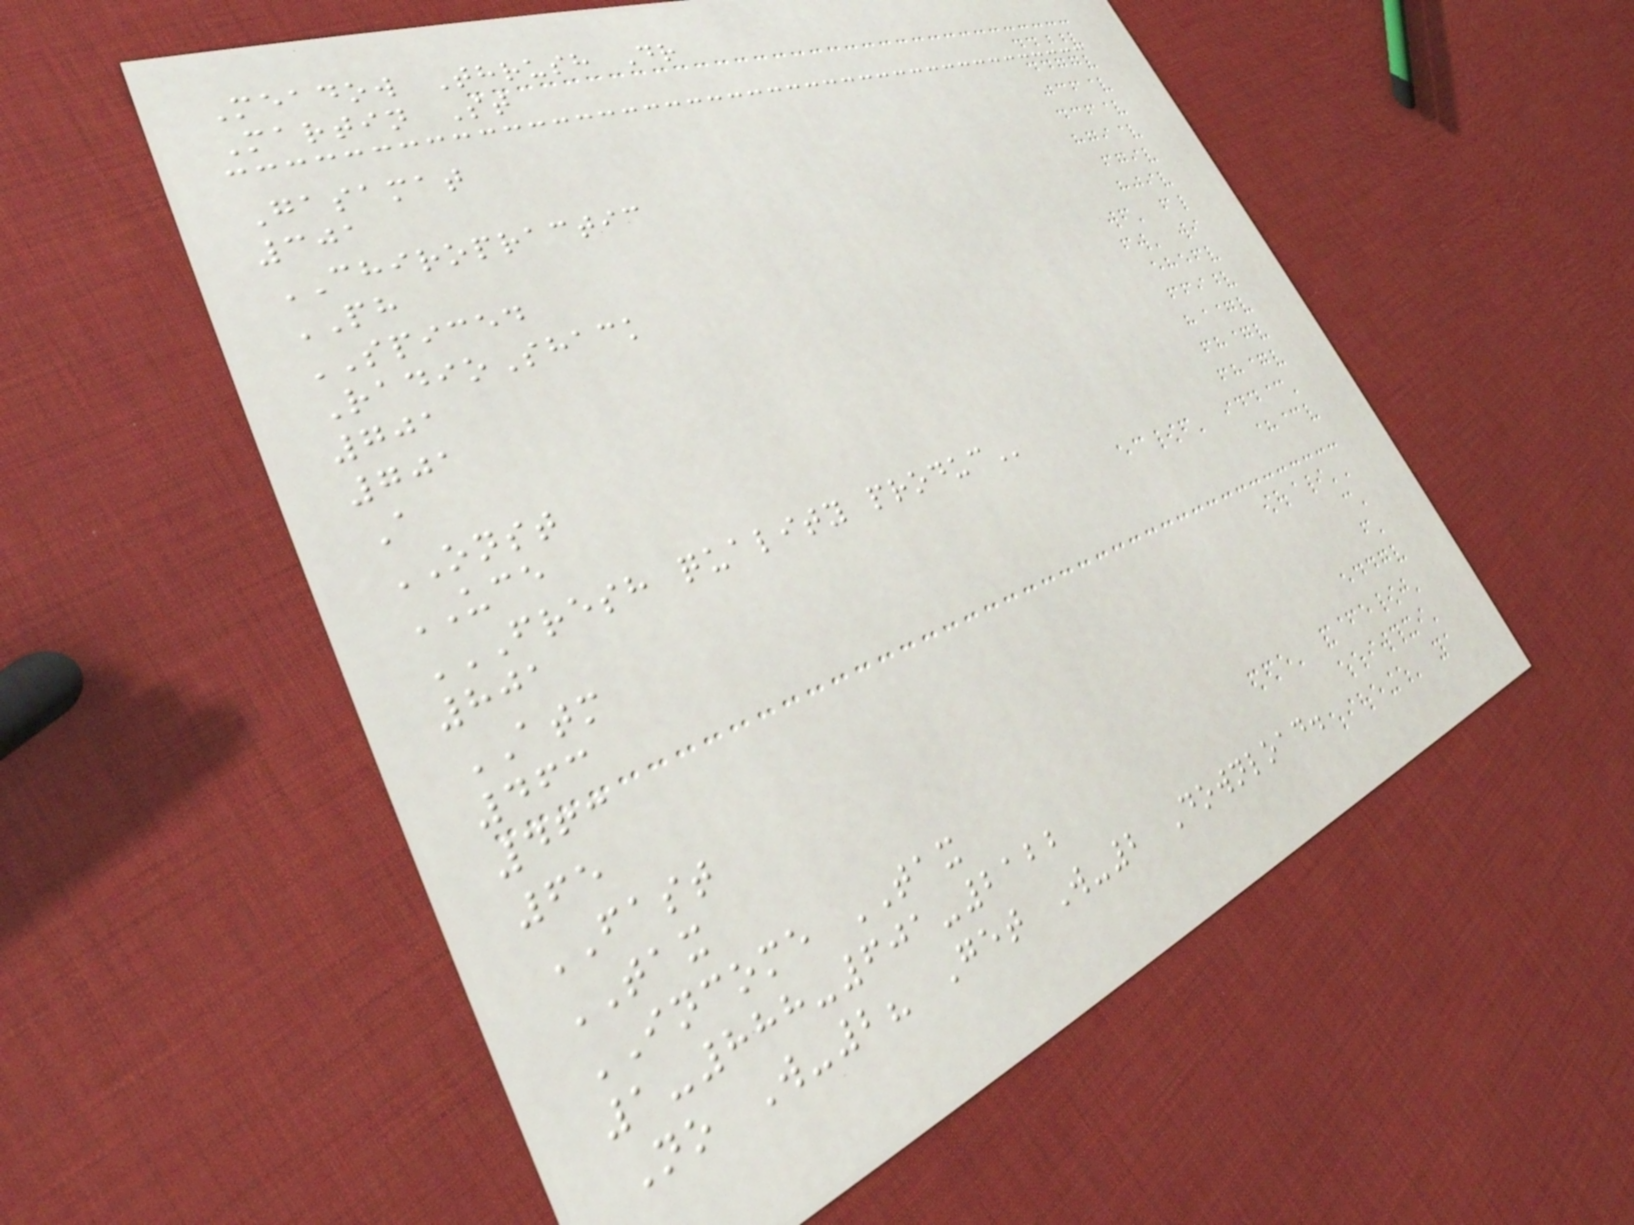Meadow Thrush Dr
Martin St
Gasamat
301
CHIROPRACTIC
PH
SPICED
RadioShack
701
701
A
ONST
UCE
FRESH QUALITY PRODUC
801
ATM
463
463
65
FAST
TAX
INCOME TAX
1-888-601-2122
No W-2? Get W-2 Download.
